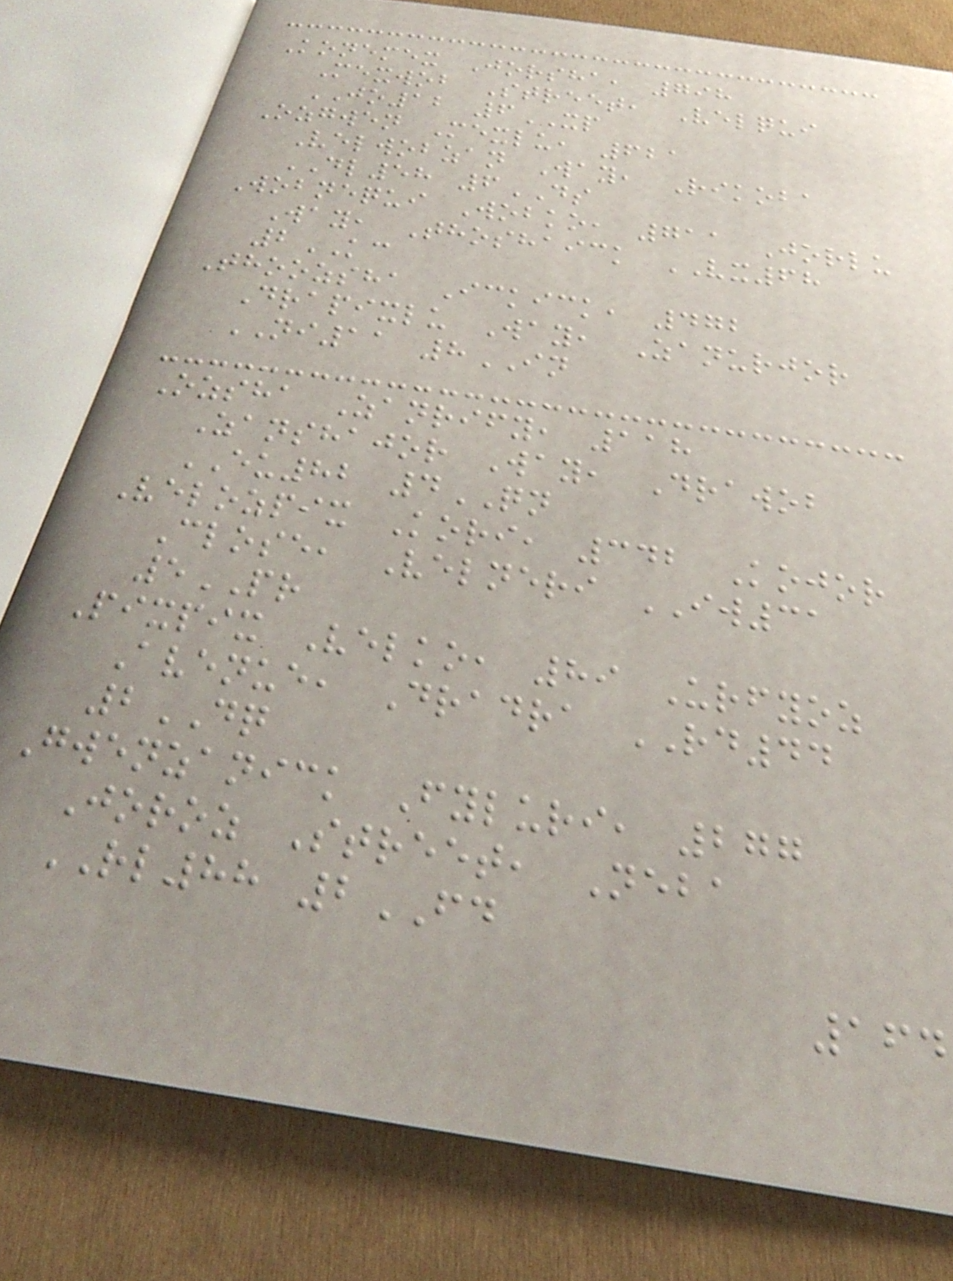Konemex Jorsha, 798
Mexwob Street, Velqui
JO12 6XP
Ozgwen Mexlu, 621
Velwobzan Way, Rikoba
DL58 6DS
Wobnequi Wobko, 711 Jorlu
Way, Thoshaick VX68
2KC
Thoozsha Ickick, 472
Drapixlu Way, Zanurjor
NI11 8IN
Ozsha Zanrify, 118
Zanshajor Way, Drawob
EU82 4QN
Velozpix Kori, 342 Kojor
Close, Velneri IW31
5PR
Pixpix Velko, 89 Urfyoz
Avenue, Dradra RD44
2DQ
Gwenzanick Fyluri, 277
Joroz Street, Neba
RL88 2FD
164
